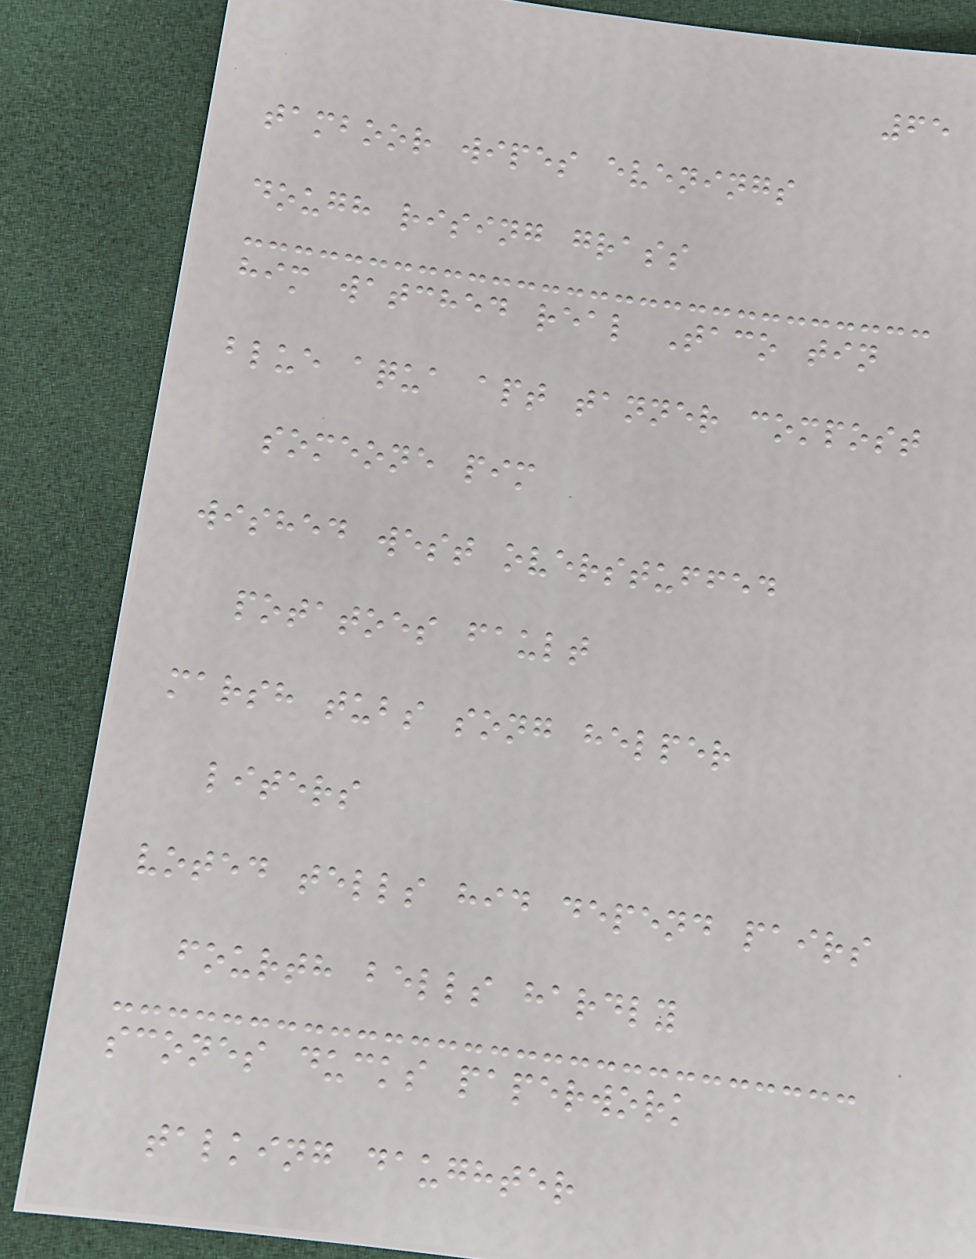65
tamboor wipes evenings
dough rising grass
him watched real Taco tin
blue aqua apt tanner compost
someone pim
wished west overstuffed
potatoes fault
marsh tubs song helper
liters
voted tells hid depend pairs
fourth bells hardly
scones ducks paperwork
talking daughter
